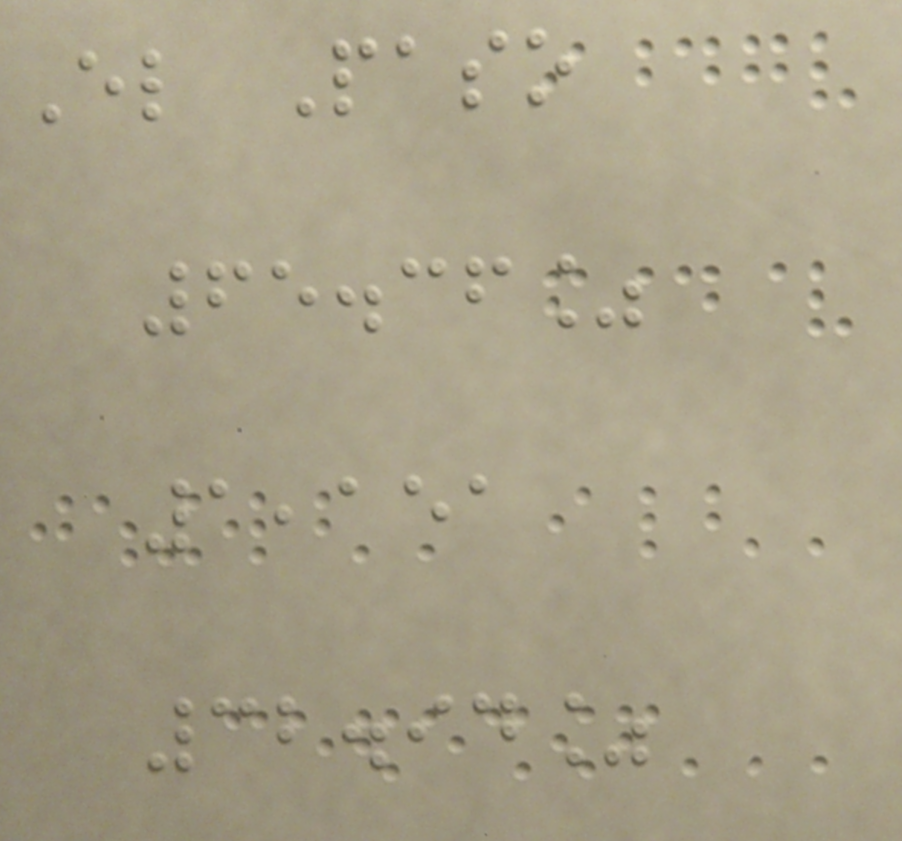El Paso
65.36%
1,151
32.94%
